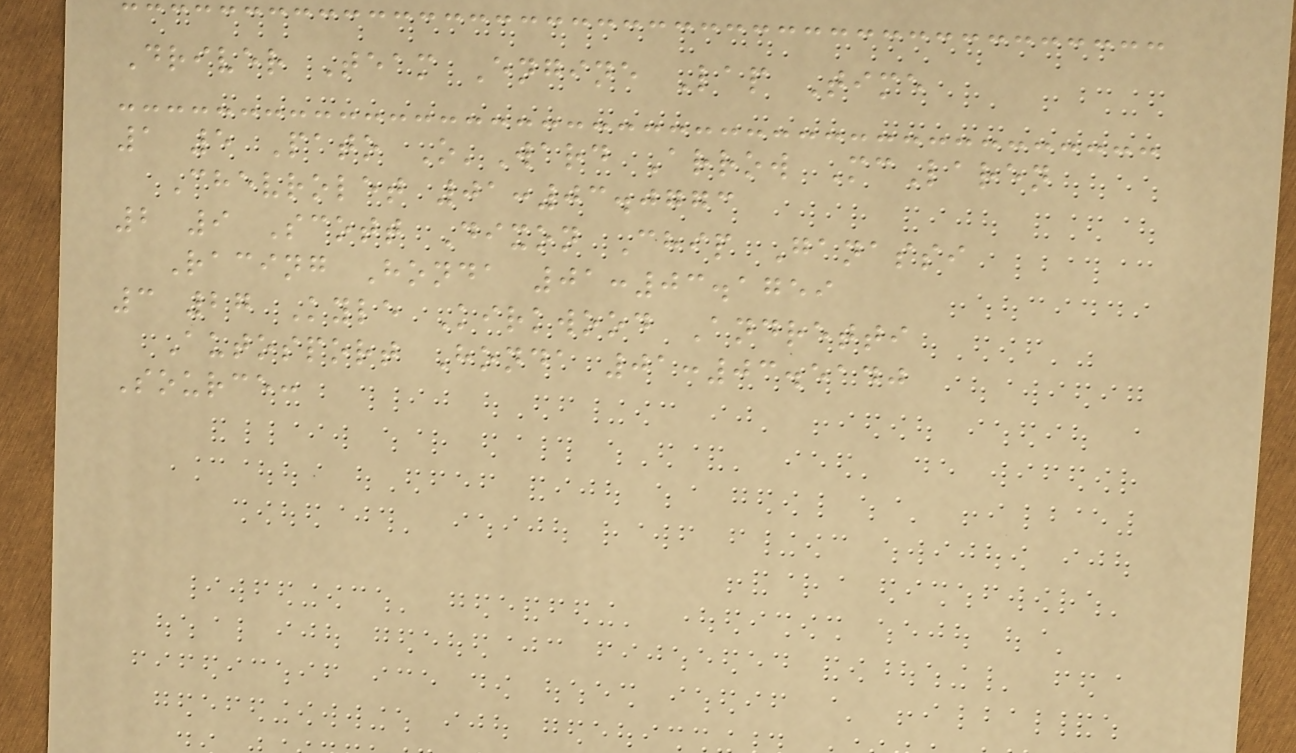Driver Team Engine Lap Time
1 5 Pato O'Ward Arrow McLaren
Chevrolet 01:03.0773
2 9 Scott Dixon Chip Ganassi
Racing Honda 01:03.1759
3 27 Kyle Kirkwood Andretti
Autosport Honda 01:03.5140
Source:
